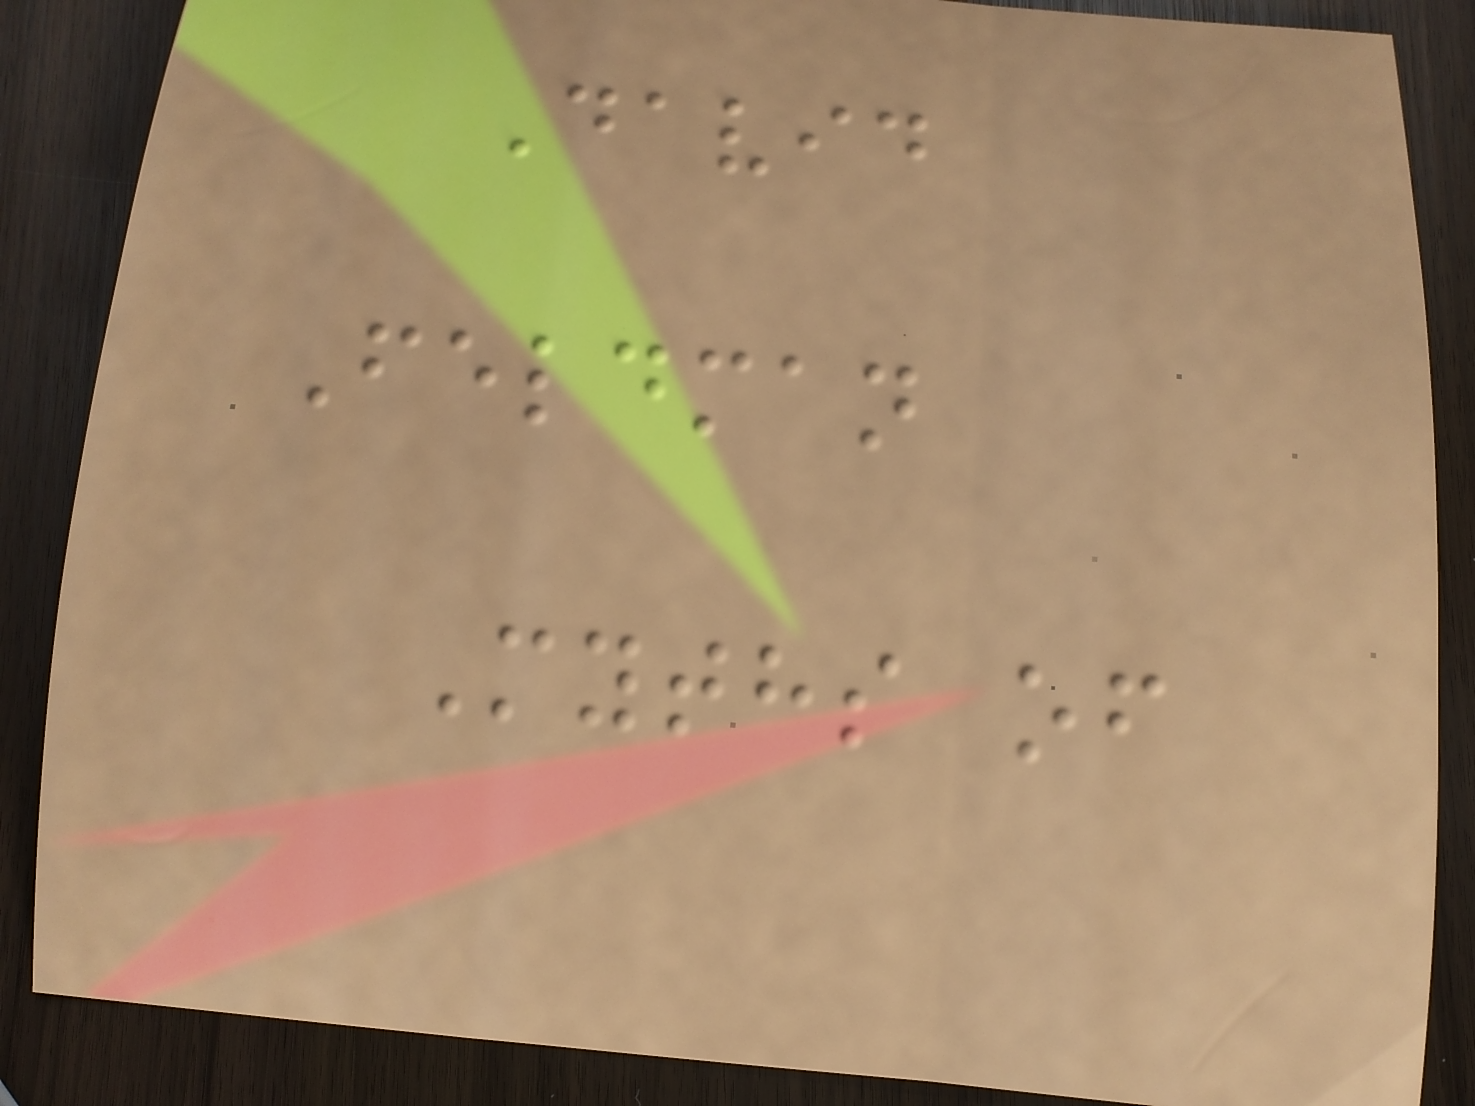David
Feldman
Myths of
